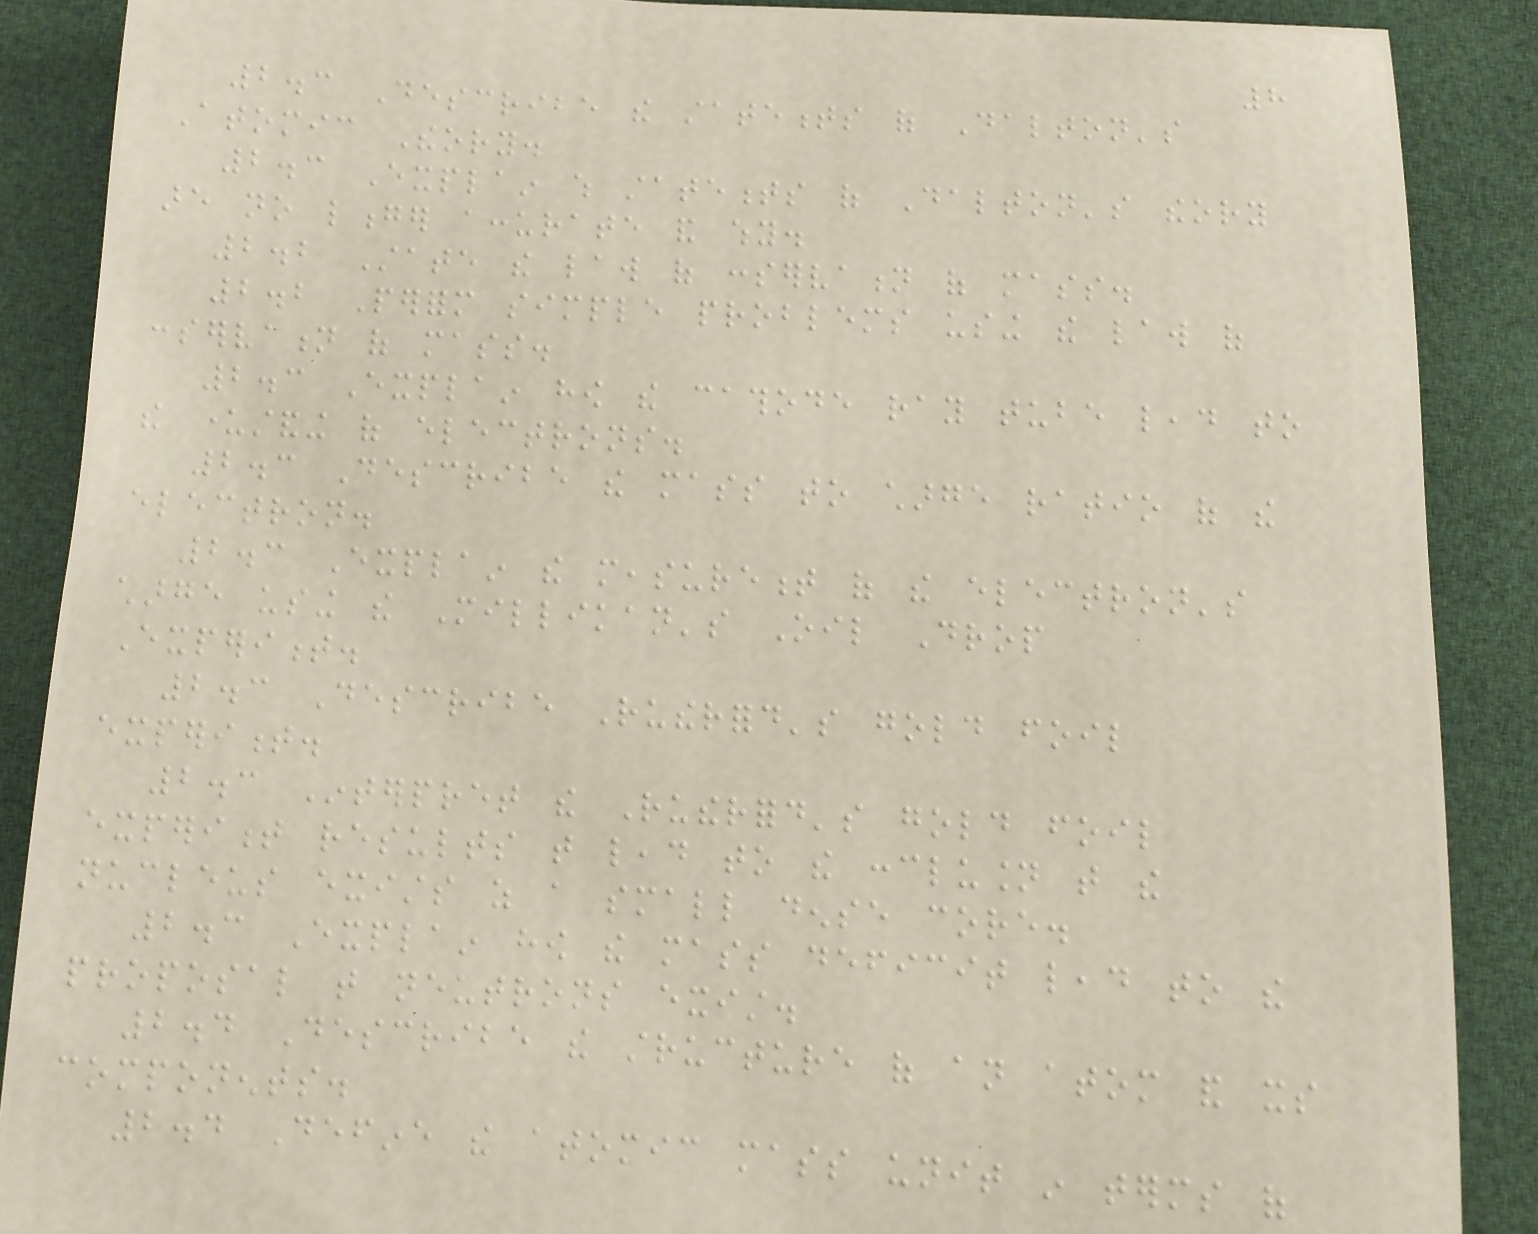8
2.3 Describe the statements of Dalton's
Atomic Theory.
2.3 Explain which statements of Dalton's theory
are no longer accurate and why.
2.2 State the law of conservation of mass.
2.2 Perform simple problems using the law of
conservation of mass.
2.3 Explain how the cathode ray tube lead to
the understanding of electrons.
2.3 Describe the mass to charge ratio of the
electron.
2.3 Explain the measurement of the electron's
charge using the Millikan's Oil Drop
Experiment.
2.3 Describe Rutherford's gold foil
experiment.
2.3 Interpret the Rutherford's gold foil
experiment results that lead to the conclusion that the
nucleus exists as a small dense core.
2.3 Explain how the mass deficit lead to the
proposal that neutrons exist.
2.4 Describe the structure of an atom and its
components.
2.4 Define the atomic mass unit in terms of
